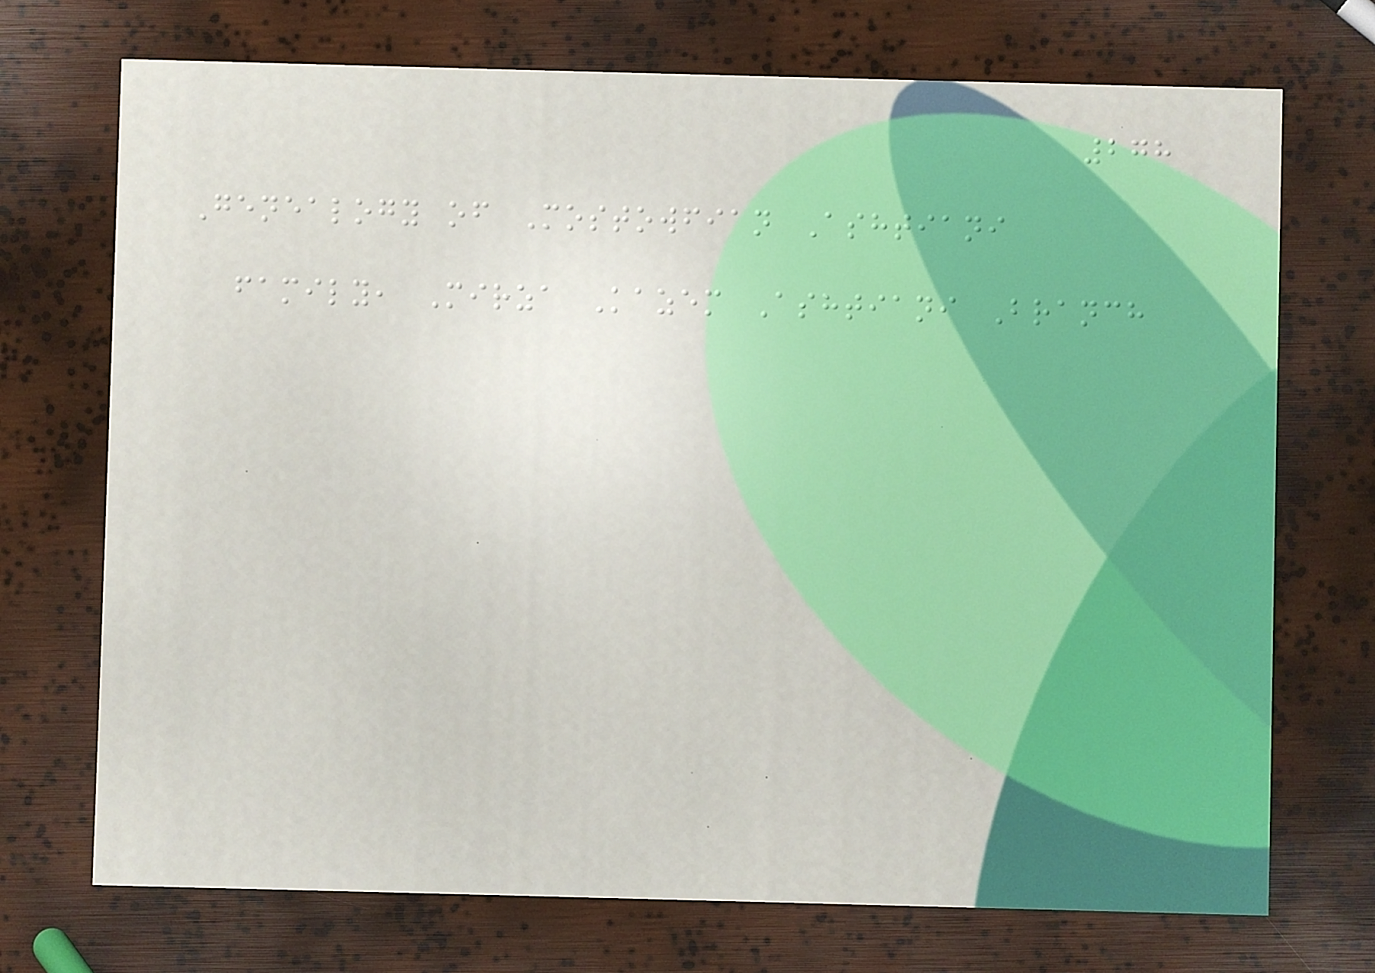278
Genealogy of Mostowfian Ashtiani
family, Mirza Kazem Ashtiani Branch
